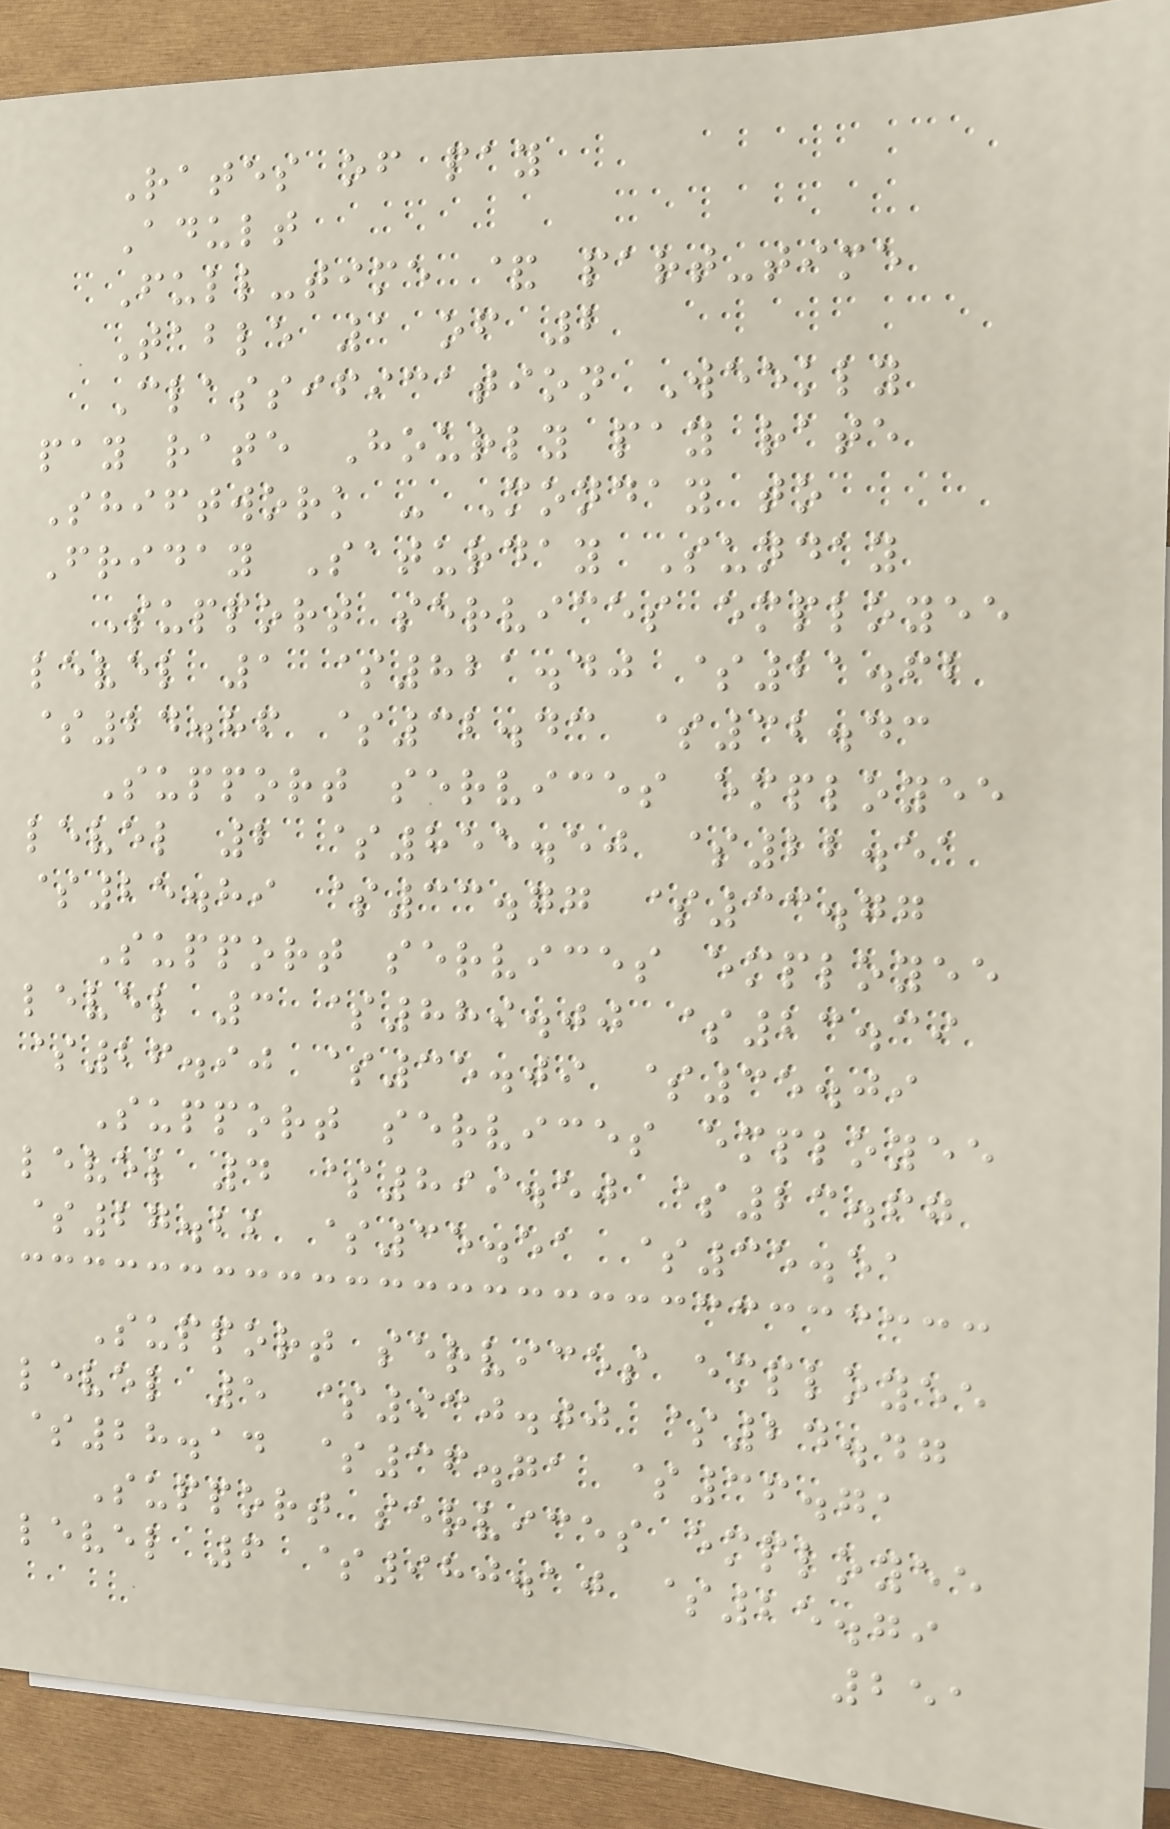Rates of pay
Adult
Full-time & part-time
Table 1 of 2
Classification Weekly
pay rate Hourly pay rate
Shiftwork - Monday to
Friday Saturday Sunday
Support services employee
level 1 $821.40 $21.62
$24.86 $32.43 $32.43
Support services employee
level 2 $855.50 $22.51
$25.89 $33.77 $33.77
Support services employee
level 3 $889.00 $23.39
$26.90 $35.09 $35.09
Support services employee
level 4 $899.50 $23.67
$27.22 $35.51 $35.51
Support services employee
level 5 $930.00 $24.47
$28.14 $36.71 $36.71
Support services employee
level 6 $980.10 $25.79
251
